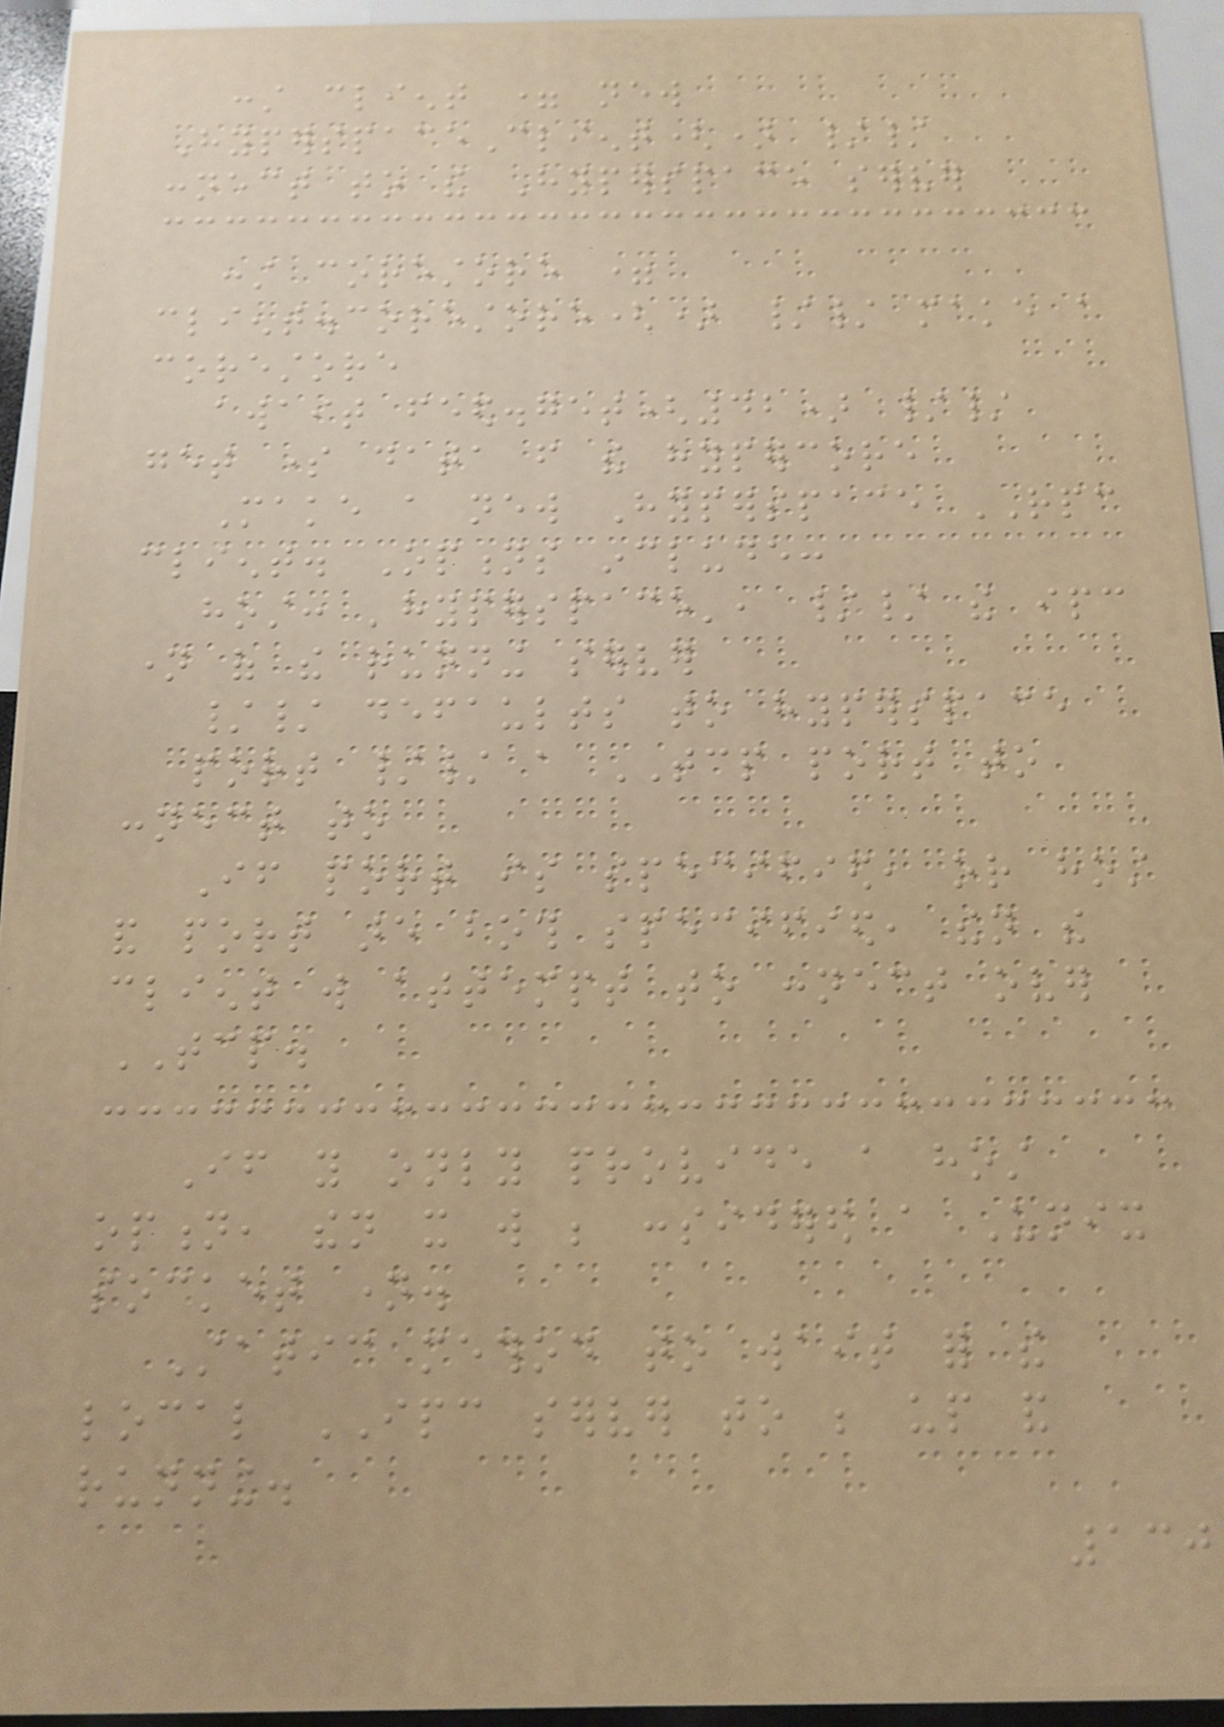const client = new
HyperspaceClient() //
connect to the Hyperspace server
const corestore =
client.corestore() // make a
corestore
await feed.get(42) //
get some data from the hypercore
Make a new Hyperspace RPC
client. Options include:
host: 'hyperspace', // the ipc
name of the running server
// defaults to hyperspace
port // a TCP port to
connect to
If port is specified, or host
and port are both specified, then the
client will attempt to connect over
TCP.
If you only provide a host
option, then it will be considered a Unix
socket name.
Static method to wait for the
local IPC server to be up and
running.
130
